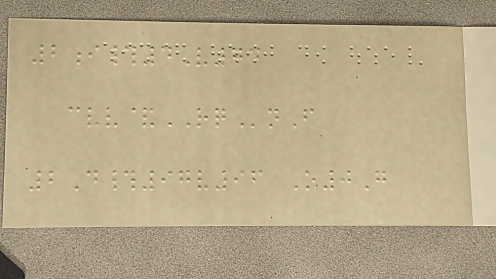2i#4V74
cvv&RQnF
2D#97v96 O0G
